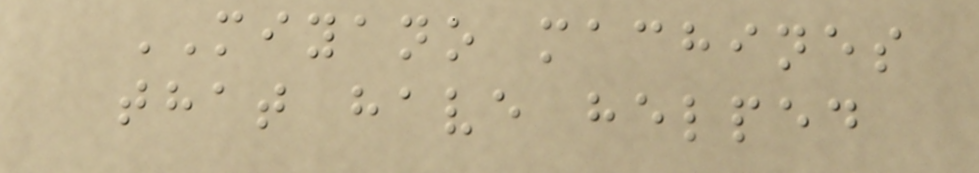MIYANO machines
that have helped
